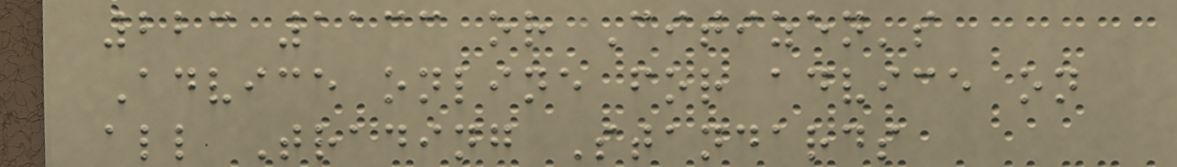223 1133 or Citizen's
Advice online for advice on
all Trading Standards
